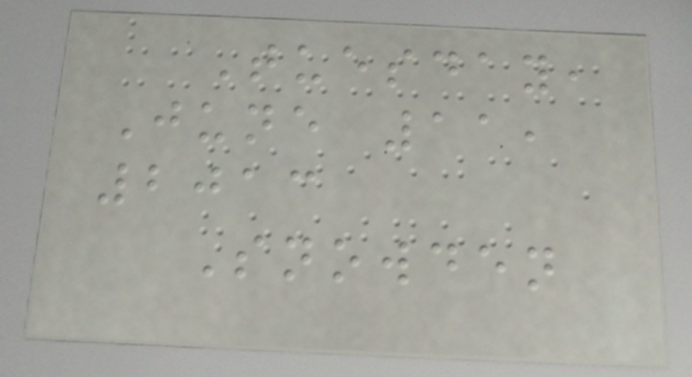Tuesday,
June 11,
2013
Snowden
